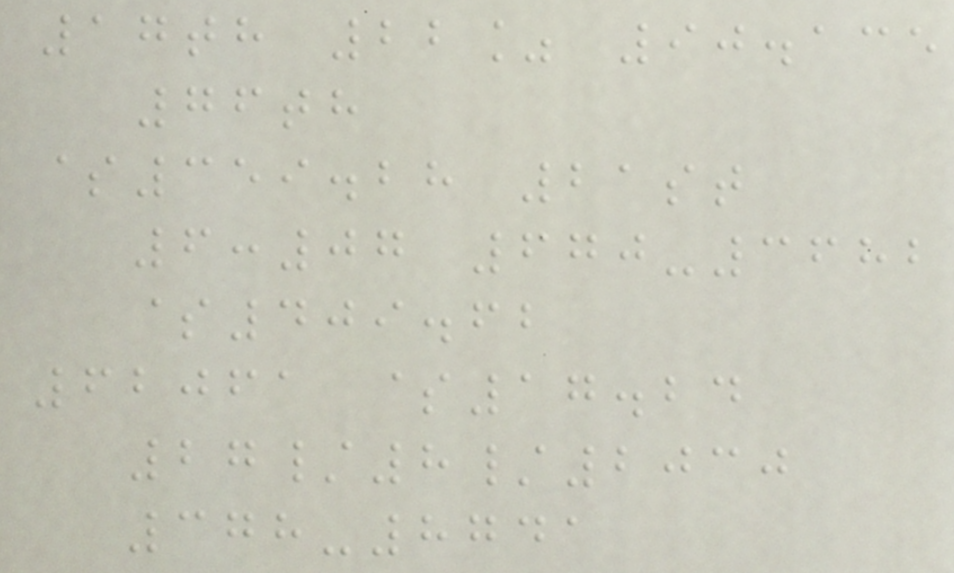17th 22% 90.135
76th
$359.28 21st
6:07 670-3682
$409.62
62061 $17.24
27/8/2030
378-8741
